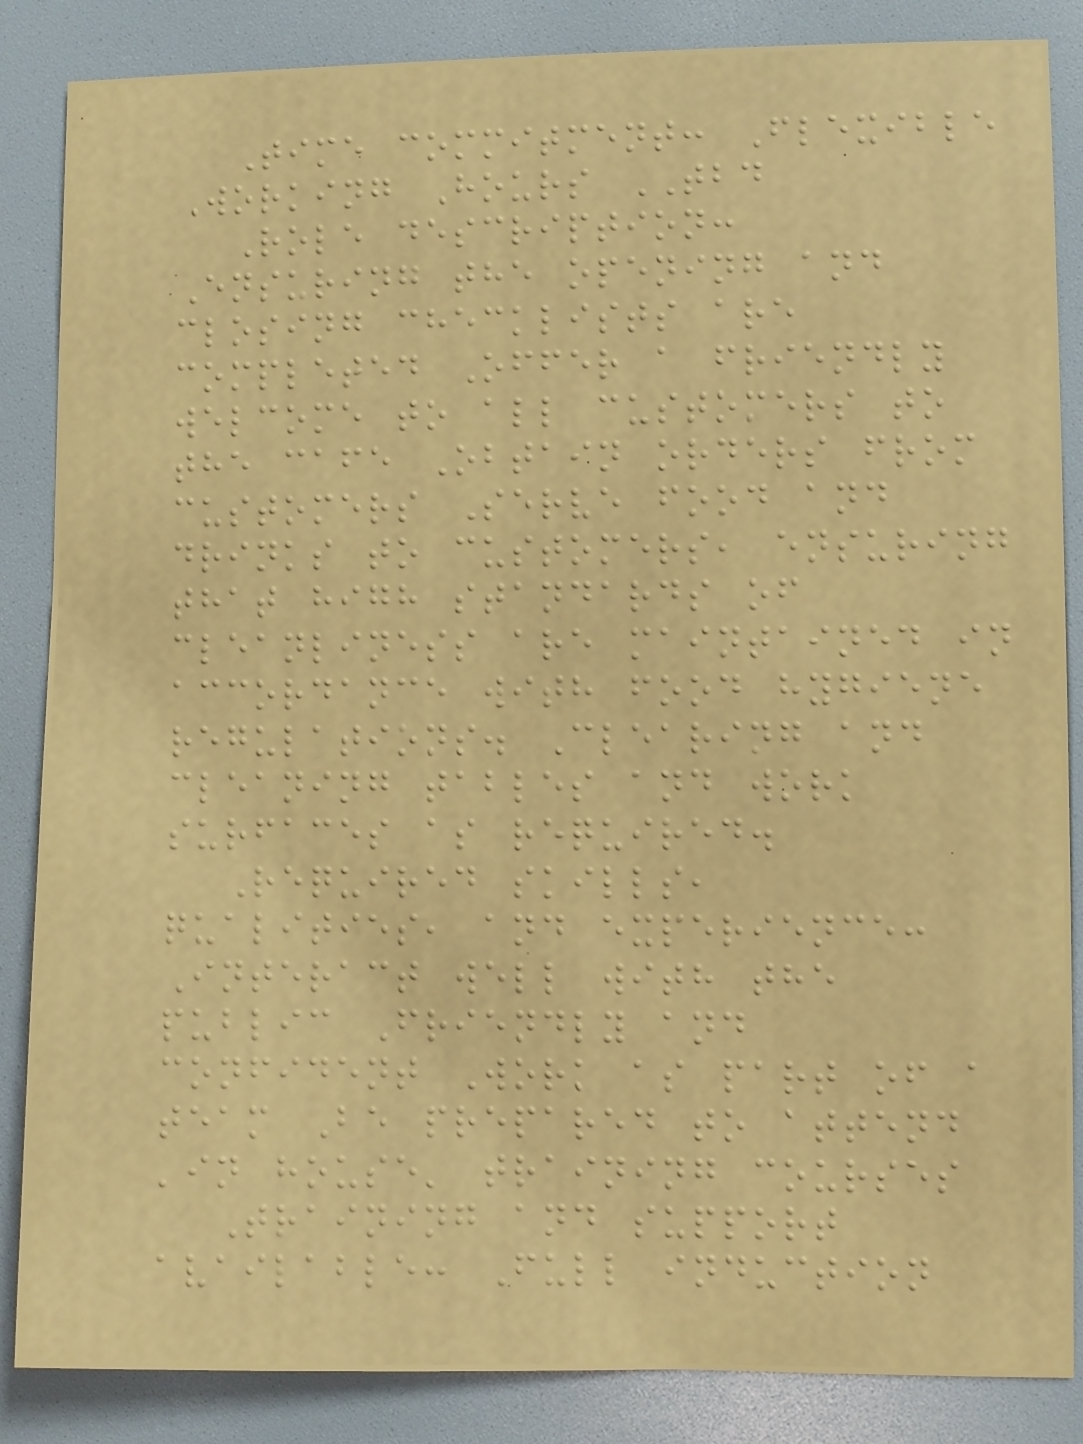Time commitment: Flexible
Working Hours TBD
Role description:
Ensuring the opening and
closing checklists are
completed Offer a friendly
welcome to all customers to
the cafe Obtain orders from
customers Serve food and
drinks to customers, ensuring
that high standards of
cleanliness are maintained in
accordance with food hygiene
regulations. Clearing and
cleaning tables and work
surfaces as required.
Required skills,
qualities, and experience:
Interact well with the
public Friendly and
confident Work as part of a
team Be prepared to attend
'in house' training courses
Training and support
available: Full induction
